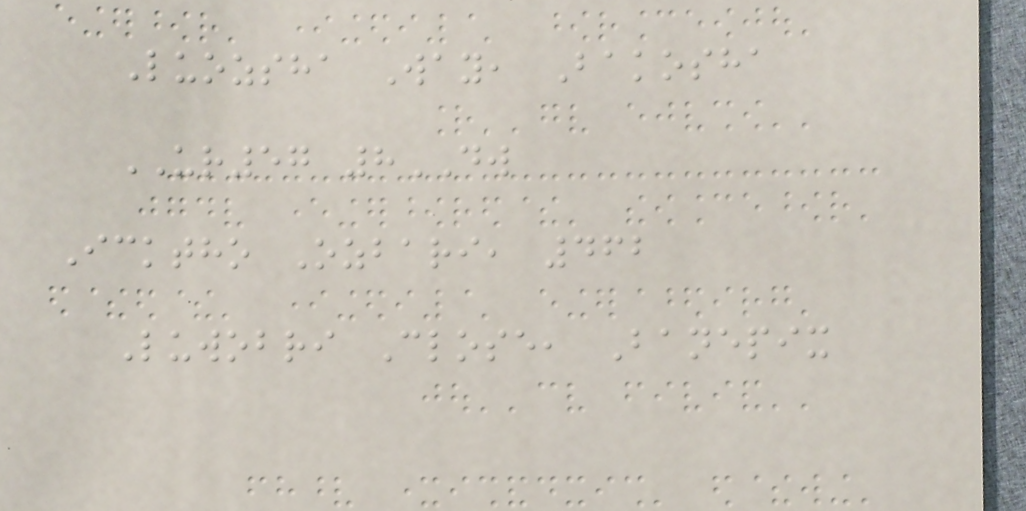Luozsha Way, Bakosha
UR57 8DW
Icktho Ozbari, 462
Luwobri Close, Banepix
